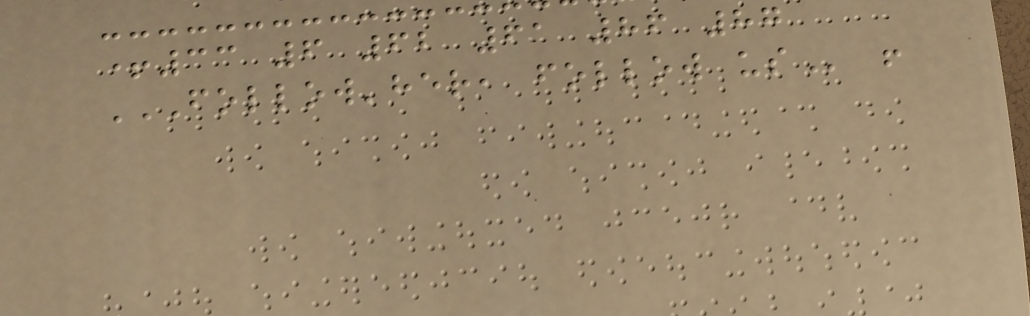+33 6 62 61 86 87
FOLLOW'HER, FOLLOW US !
